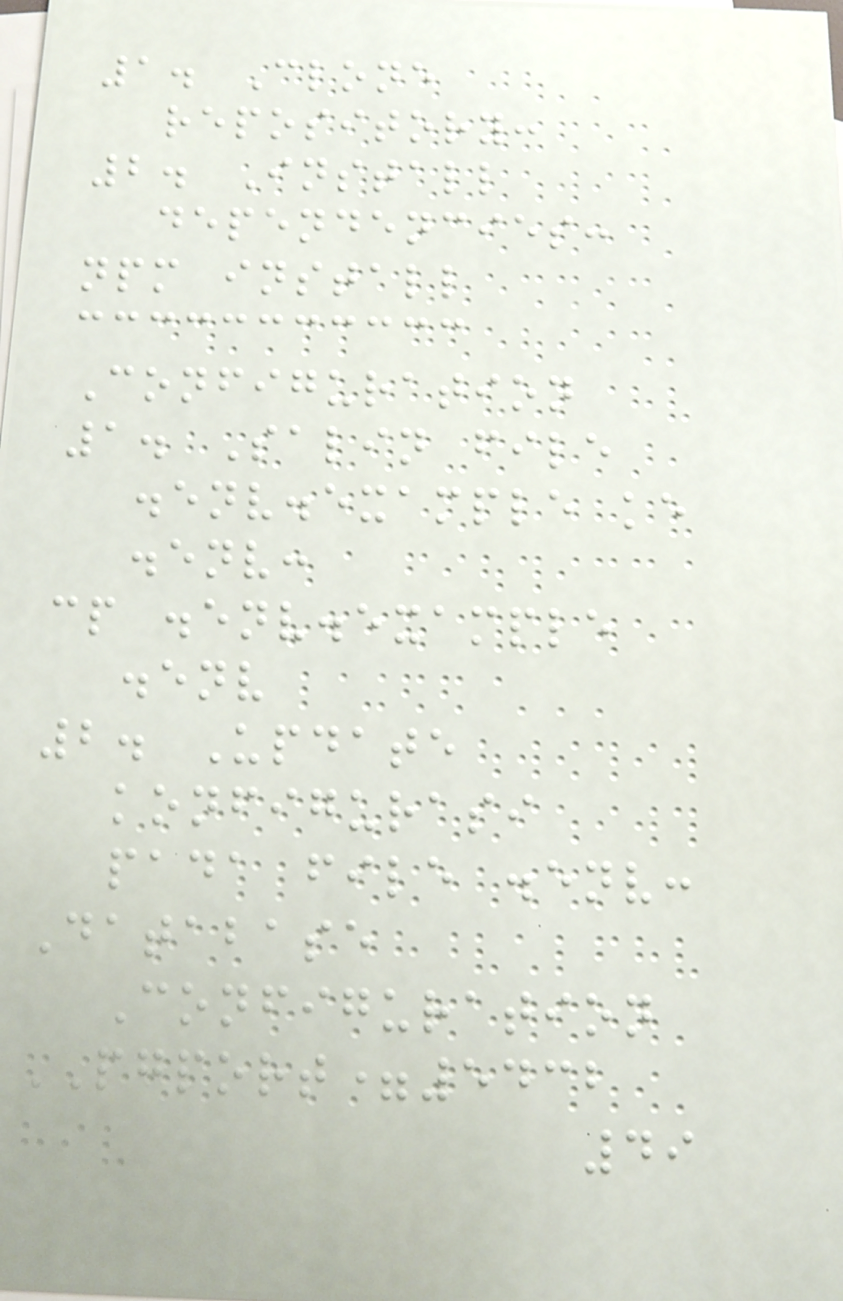1. Clone
repository:
2. Install
dependencies:
npm install
Configuration
1. Salin file
.env.example ke
.env:
cp .env.example
.env
2. Update
konfigurasi
pada file .env:
Database
Configuration
PGPORT=5432
49
